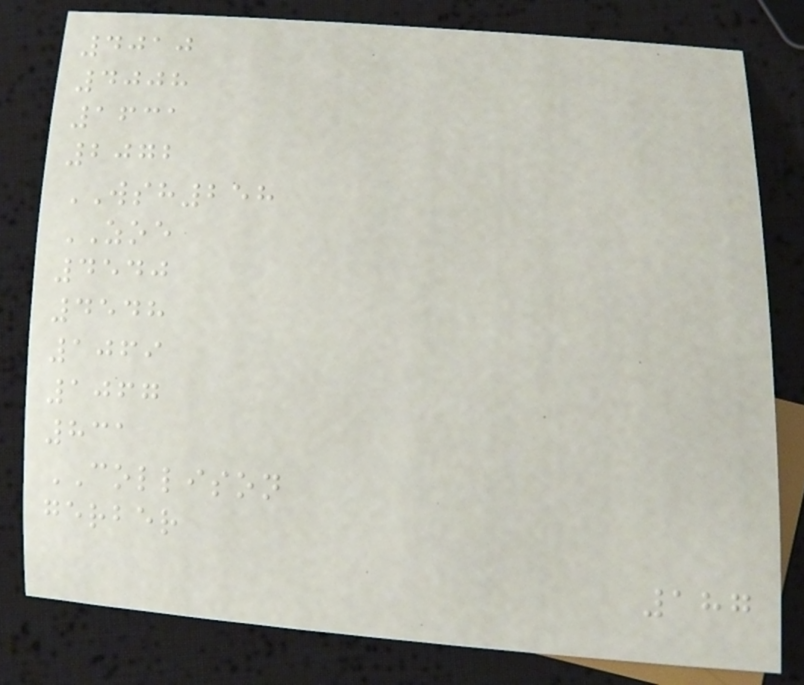4010
4008
1631
2072
WSH258
ZOE
4540
4548
1069
1067
831
COLLISON
gerber
187
